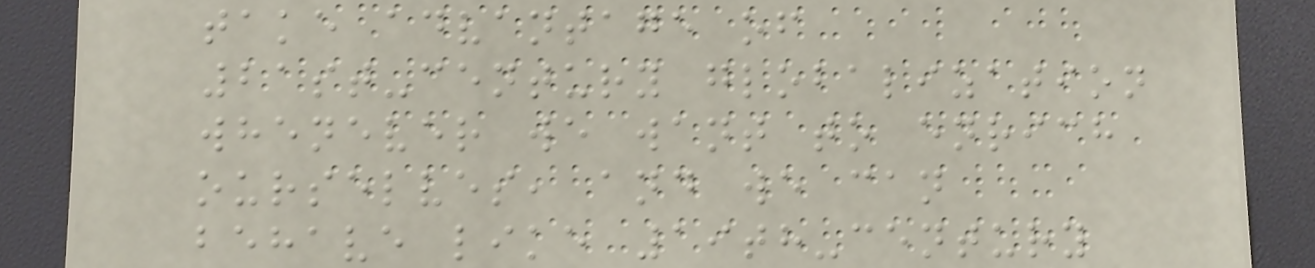take advantage of
21st-century globalization
whenever we want to enrich
ourselves, and we can
behave like 19th-century
